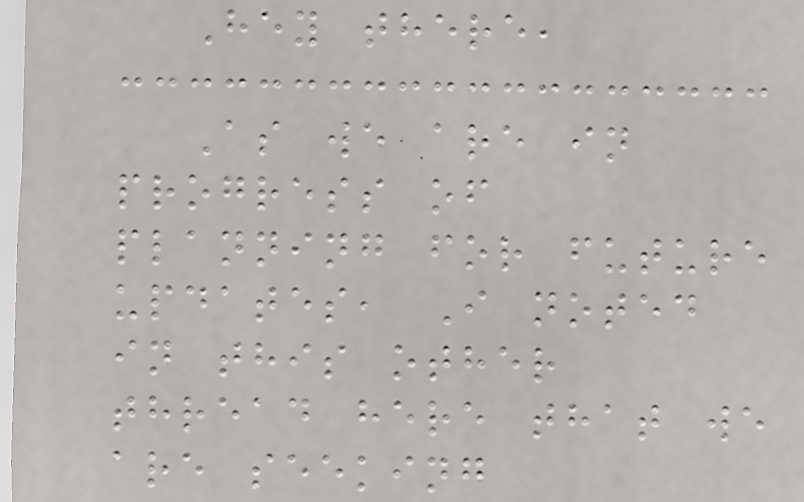Hey there,
As we are in
progress of
planning for future
updates, I noted
in this other
thread here that we
are seeking
